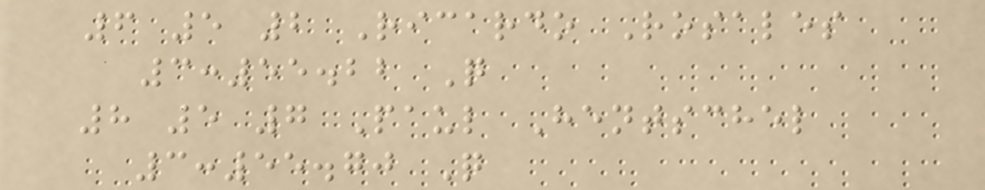6 5 2 Ricardo Rosales
3:55.22 Q
8 5 7 Paul Hentschel
3:55.70 Q
